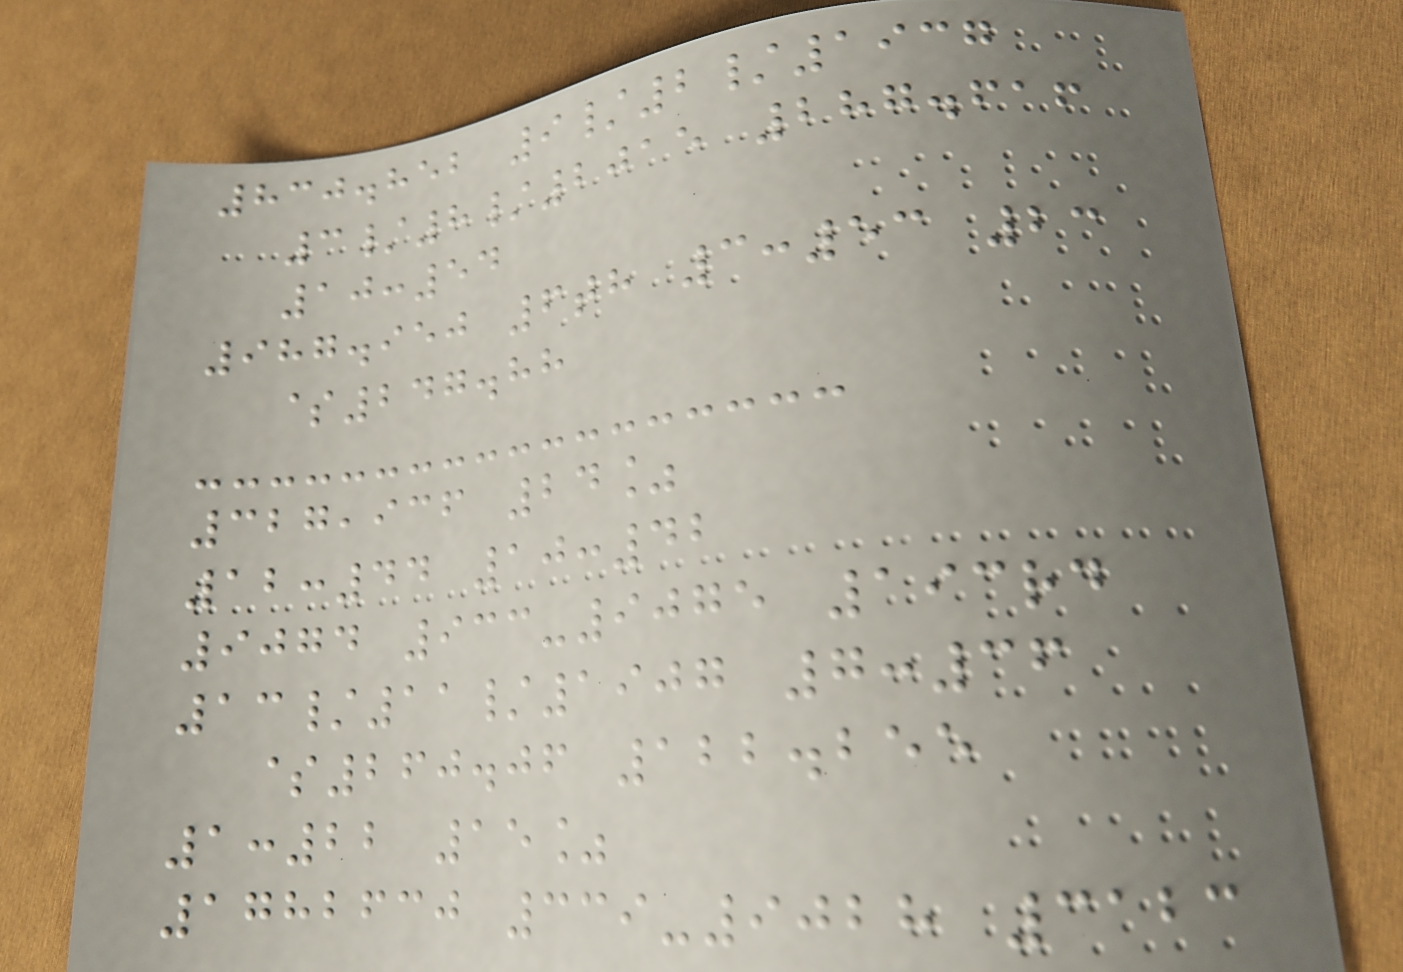830.852 9/2/1937
3/8/2015 287.616
10:54
987.950 6th 3:53 23
$247.88
327,936 24%
12:44 10:42
9074 933-9075 193rd
13/11/1907 7:36
$260.06 122.255
1:22 15%
1782630 339-9028 3123
